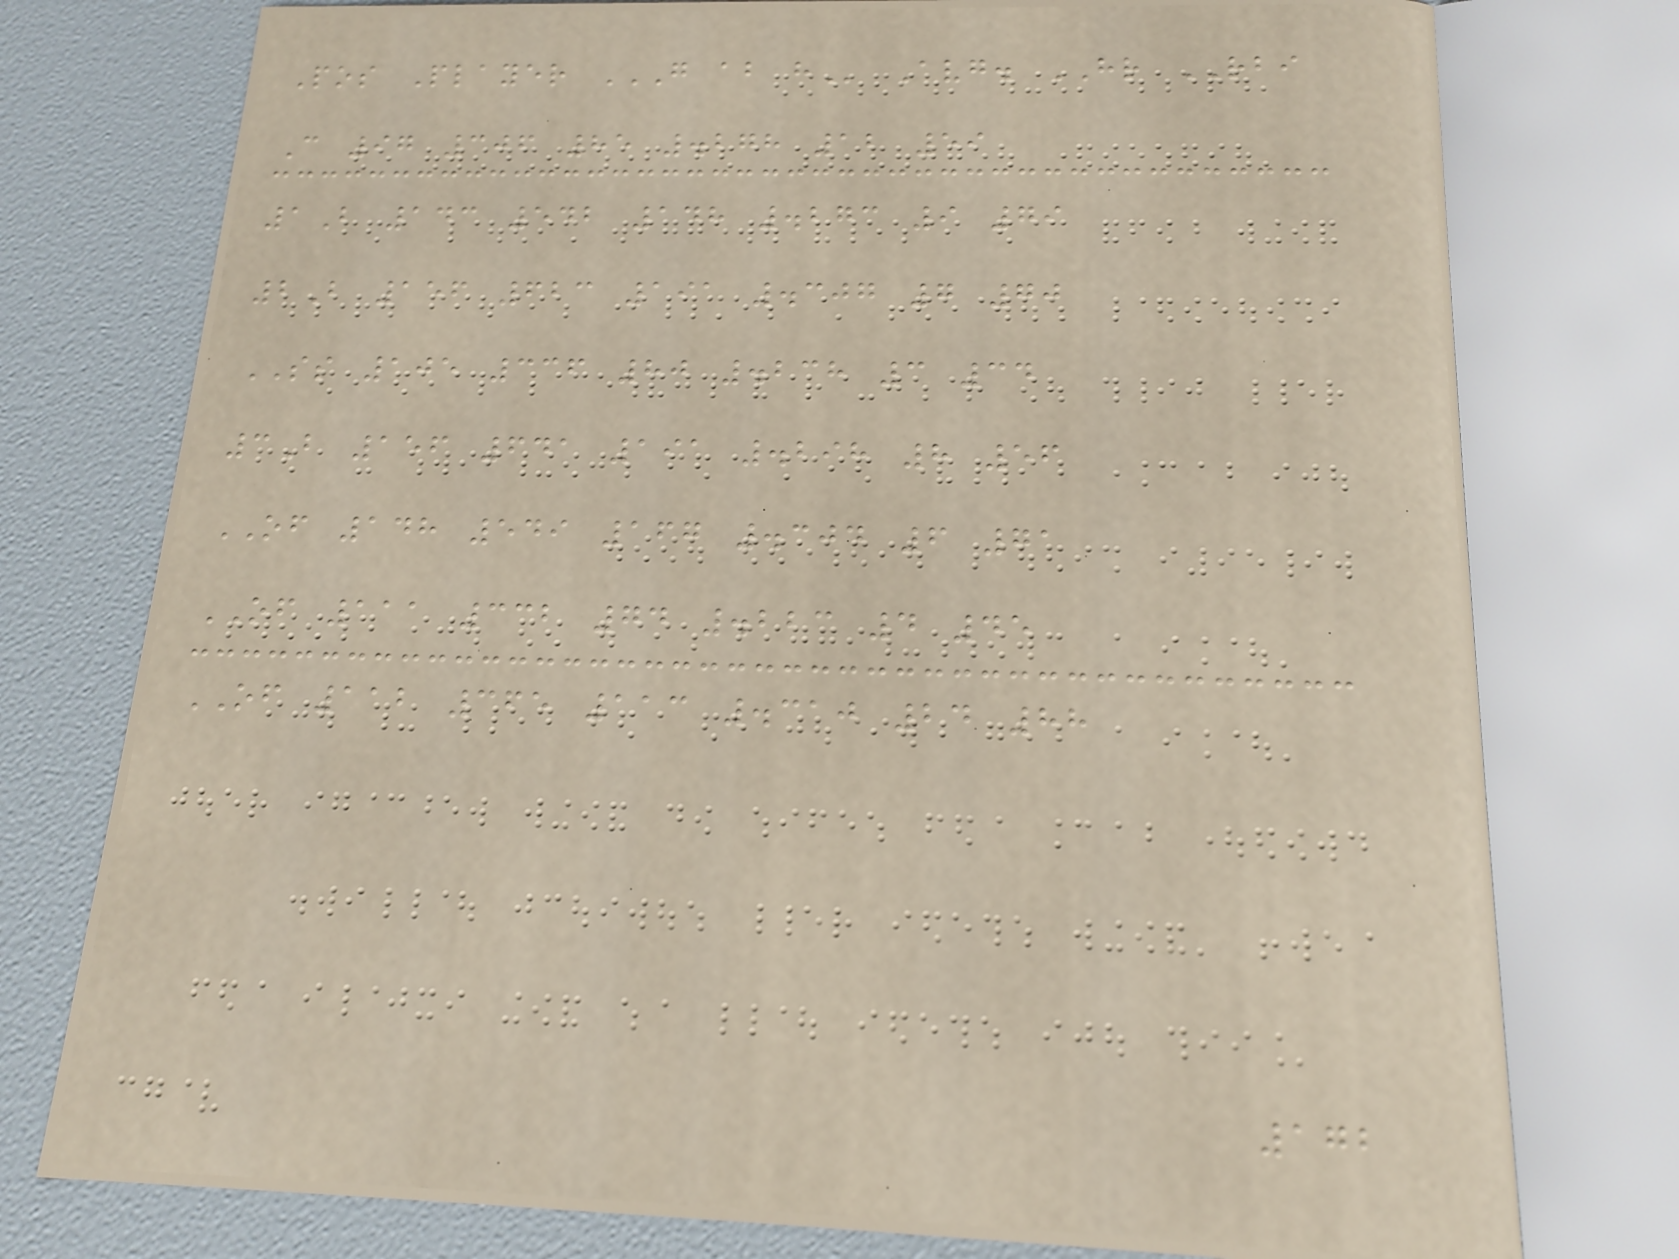Pos Player G AB H Avg. HR RBI
C 97 306 85 .278 12 59
1B 143 542 148 .273 9 79
2B 156 623 191 .307 7 70
SS 105 336 80 .238 3 34
3B 156 641 191 .298 8 56
OF 148 549 167 .304 6 71
OF 111 332 74 .223 4 45
OF 112 365 113 .310 24 88
172
